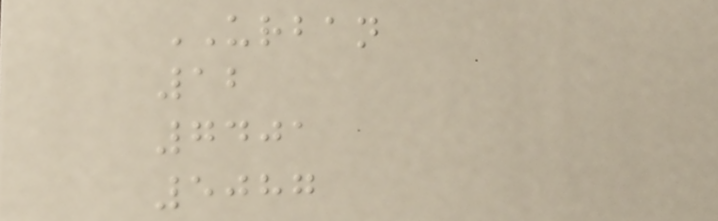URBAN
12
7401
5087
